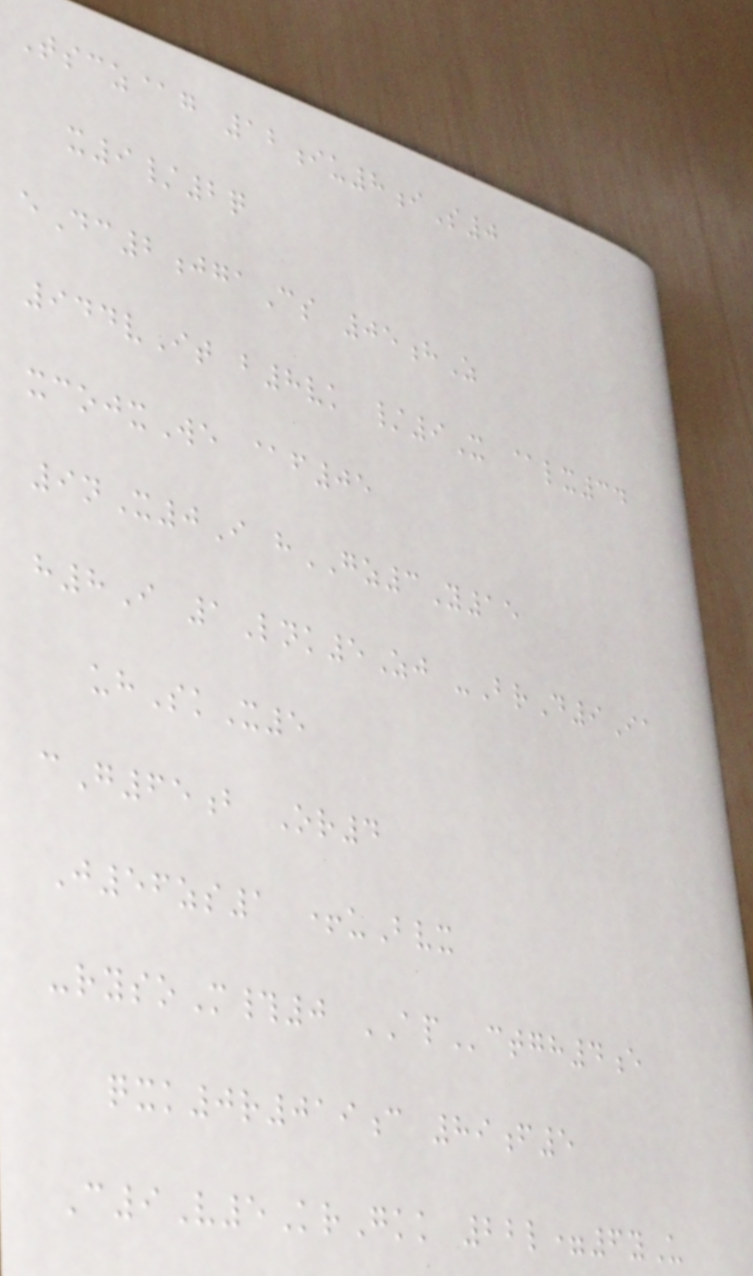Tscz@g 12iu8iS0
x9/2q
eDc2jgaCs 05hZ
944vIt b8vk /9X @lx34
xcojxWe @f05
9nX0I hGZ3Y15
h8I 1Lnk5Zj -BrD9Ia
uhSkX5
cG65b Or4
J56zs1 +uBvx
-rysoM#0 APctgh4e
qxk0r019c 89f5
C9V5KrGkk 22l=6yU
